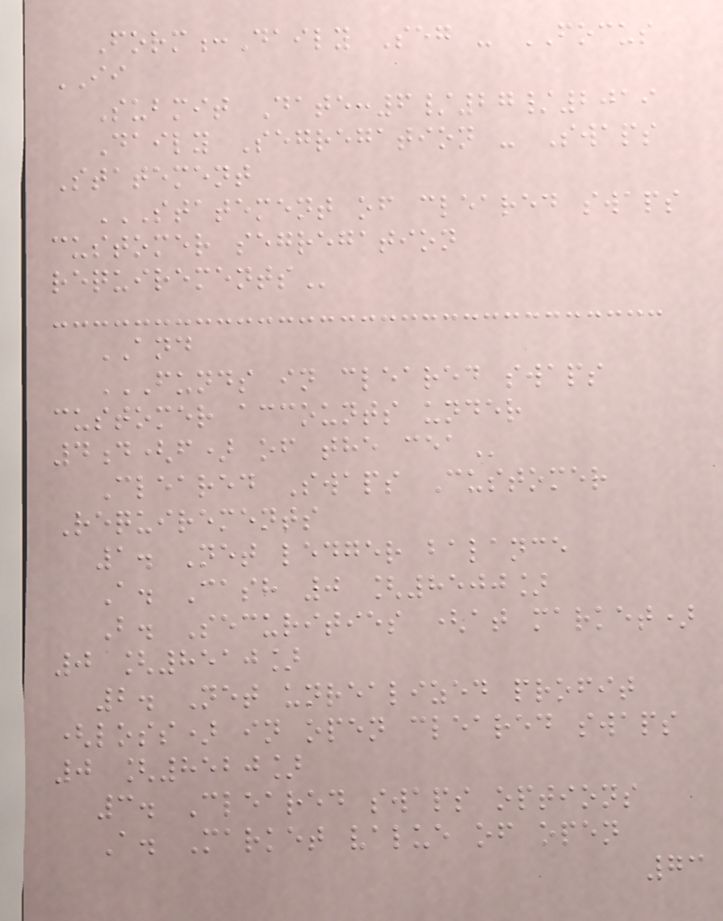Form:Daily Seg - FOCUS
II
Submit Date:6/27/2019
Daily Segregation - Swaps
Statement
STATEMENT OF CLEARED SWAPS
CUSTOMER SEGREGATION
REQUIREMENTS
AND
FUNDS IN CLEARED SWAPS
CUSTOMER ACCOUNTS UNDER
4D(F) OF THE CEA
Cleared Swaps Customer
Requirements
1. Net ledger balance
A. Cash 0 [8500]
B. Securities (at market)
0 [8510]
2. Net unrealized profit
(loss) in open cleared swaps
0 [8520]
3. Cleared swaps options
A. Market value of open
73
